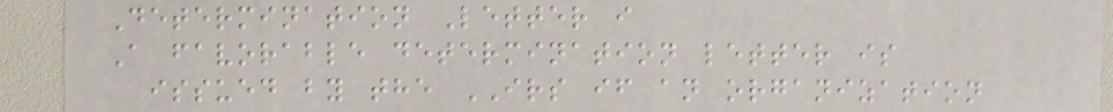Determination Letter i
A favorable determination letter is
issued by the IRS if an organization
